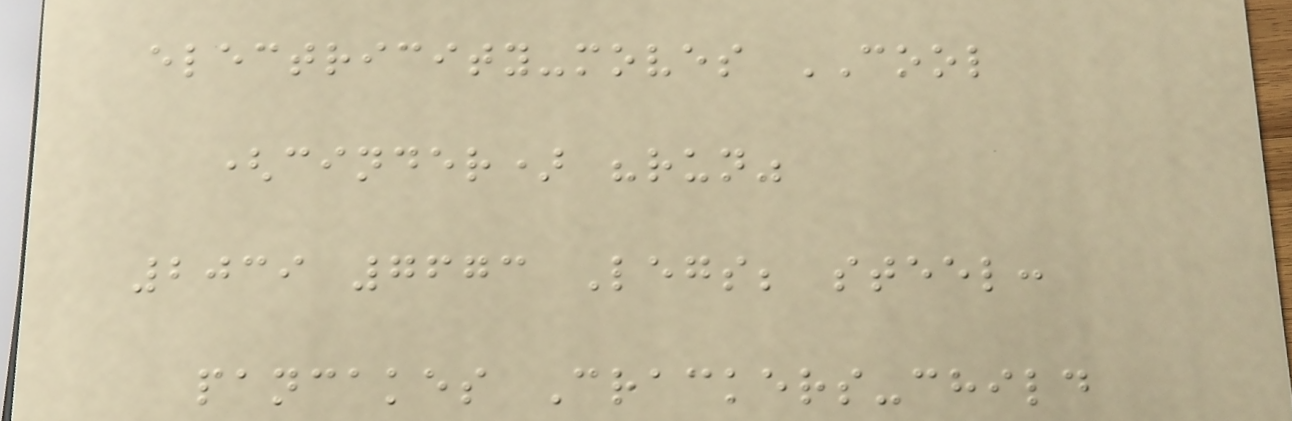electricity-moves COOL
(cinder) "run"
2039 7673 Legs; steel:
pancakes Crackers-child
